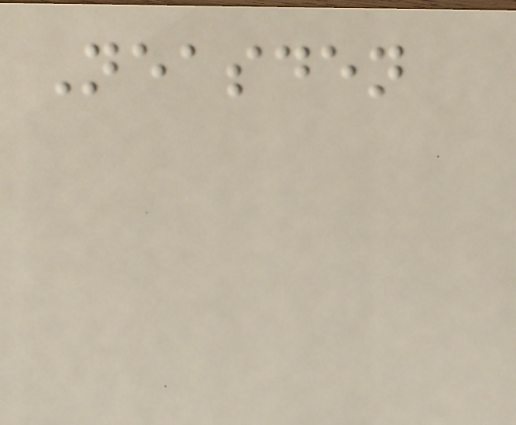Neasden
